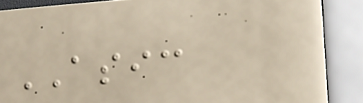ASIC
